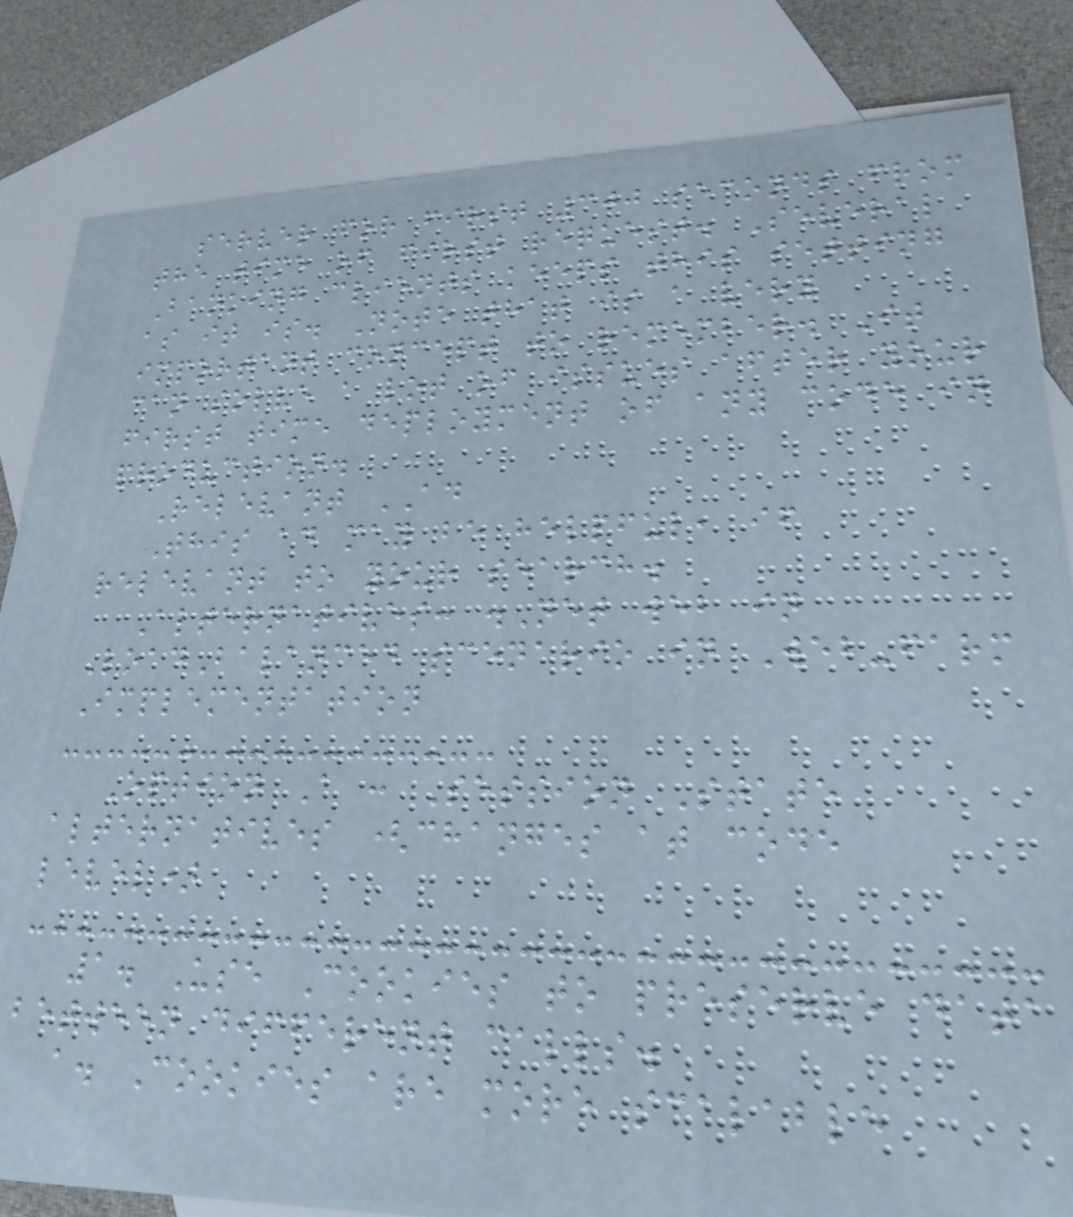server for first 300 seconds from
the time of first request. Several
Banking clients keeps this setting
as it is. Note that is a very
important concept to remember. It
can solve a lot of issues after your
first time deployment of any code in
production.
Relevant AD
This ad may be helpful, if
relevant to your search.
Alternatives: .Net web in
LoadBalanced scenario in Web-farm
Implementation
Option A : Session State
alternatives (changes at code
level)
1. Use Cookies to preserve data
between different calls.
a. Cookies are more scalable
